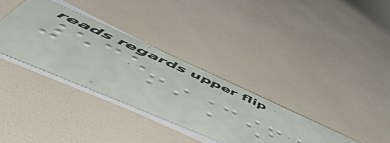535
